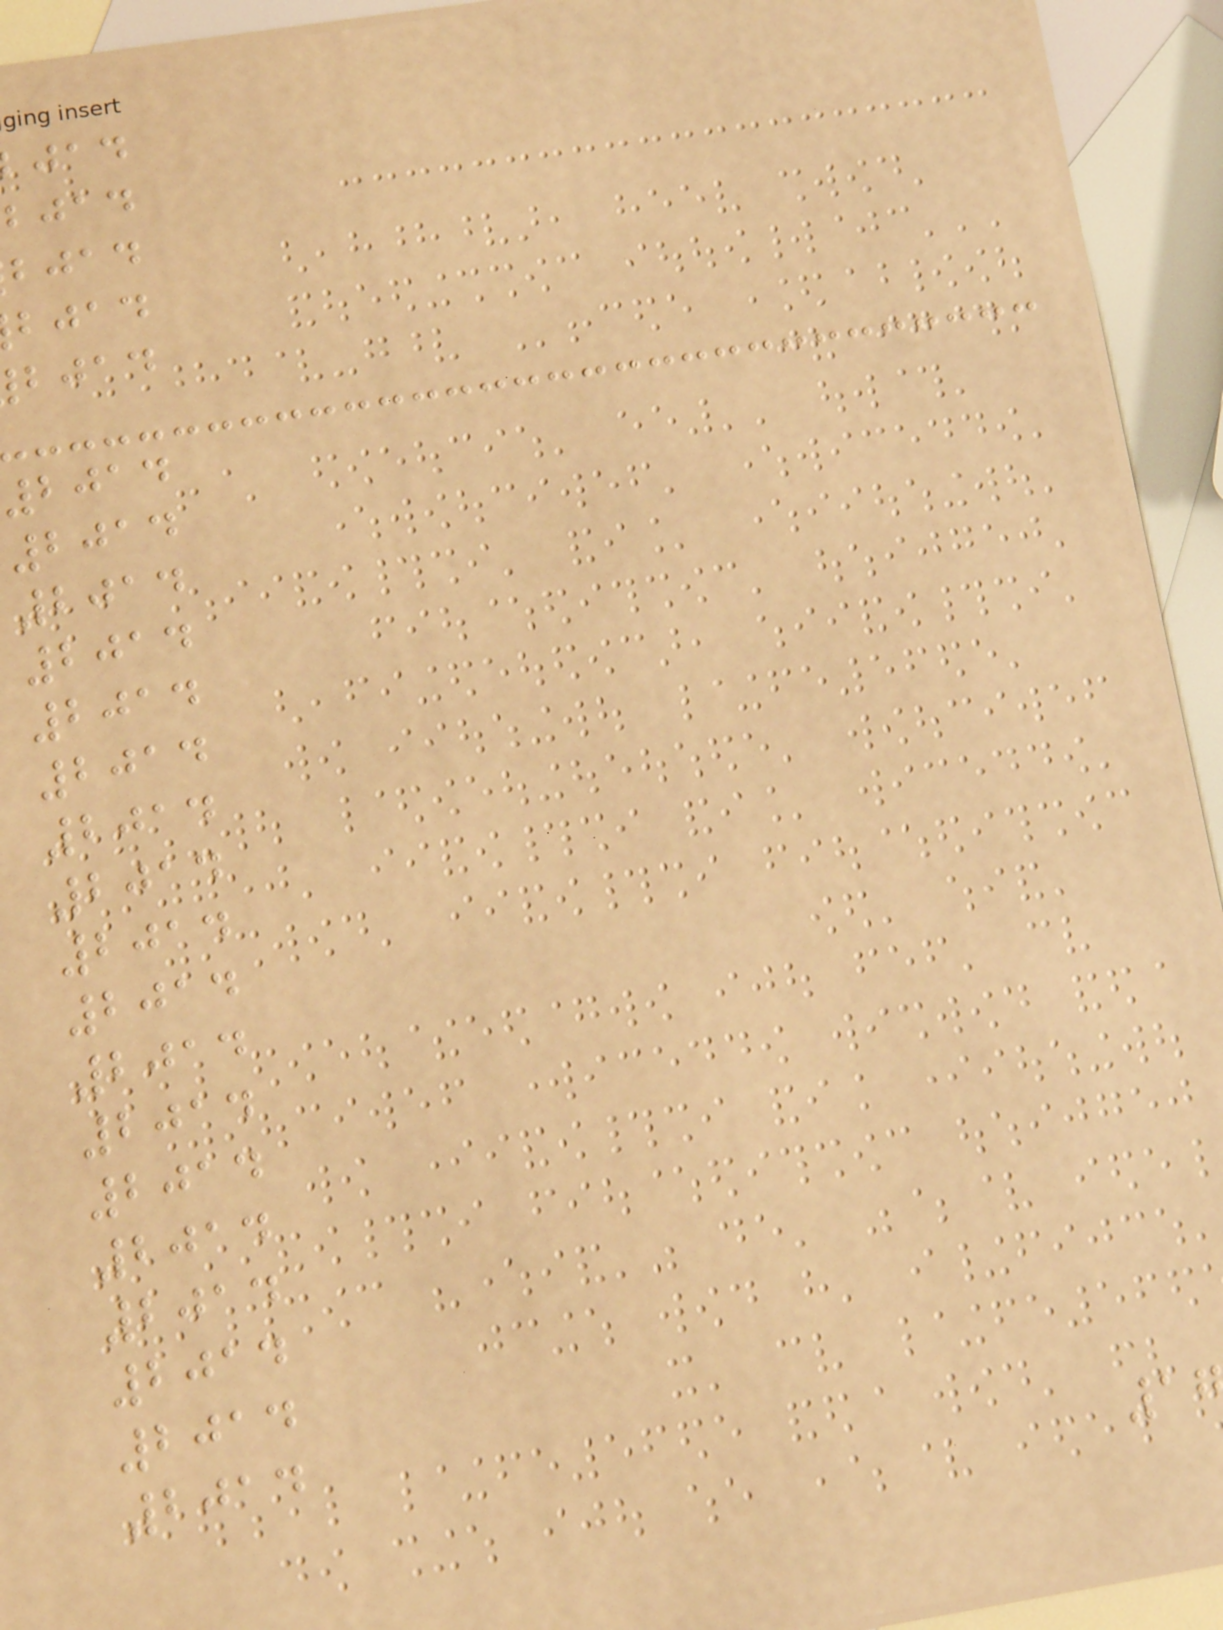bjad
bjad
bjad
bjad
2014
2014
2014
2014
2014
2014
2014
2014
2014
2014
2014
2014
2014
2014
2014
2014
2014
2014
